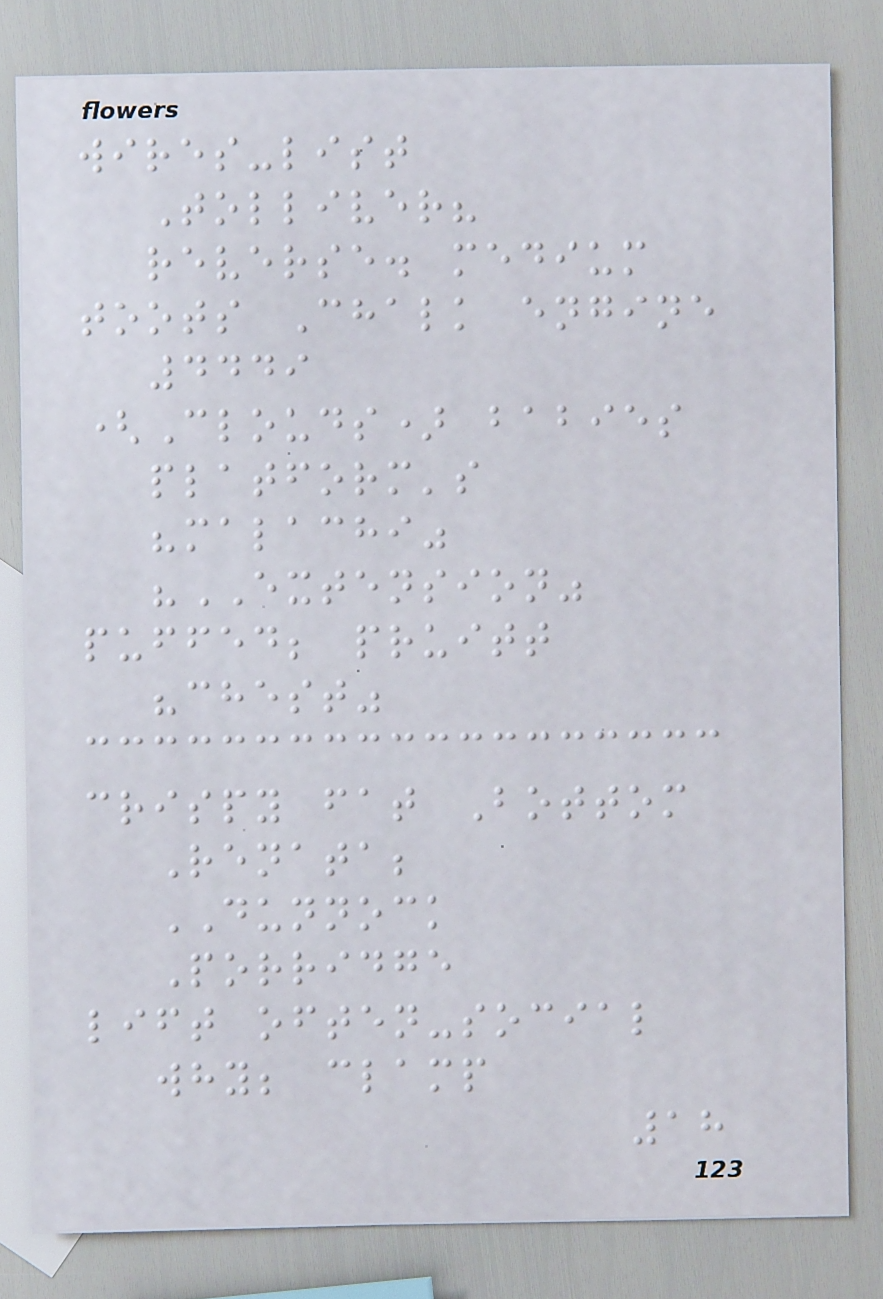wires-list
Tolliver?
reverse. medium
toots Chalk engine
4449
(Clouds) babies
platform's
"malachi"
"EXTENSION"
puffed; pruitt
"chest"
crispy fat Bottom
Renata;
DUNNOCK
Porridge
lift often-social
why; clamp
18
